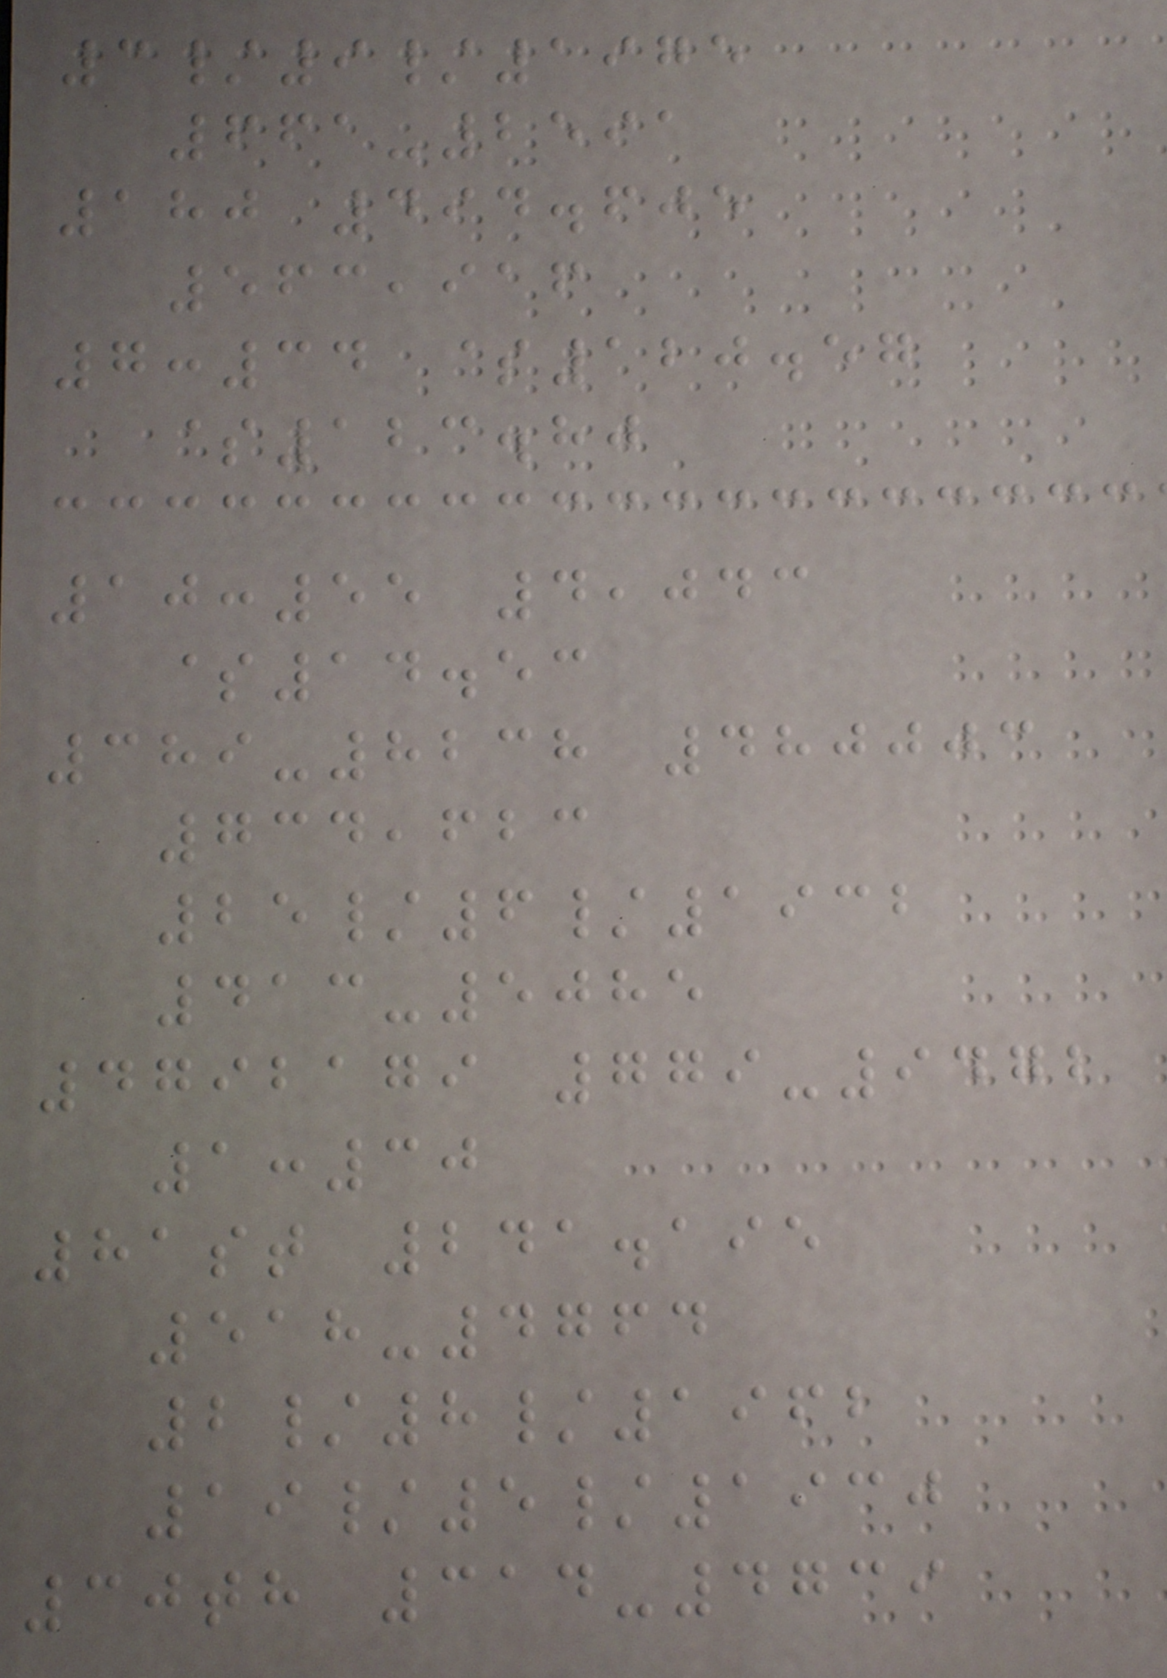3/9/1975
661-2591
180 494.605
563,916
7:34 $120.57
$123.80
10:55 4,043
$14.53
389-8238 480003
734,623
25/6/1932
413-5085
4792179 779-9472
1:30
81st 241.195
518-4764
2/8/1962
19/5/1930
30th 314-4739
